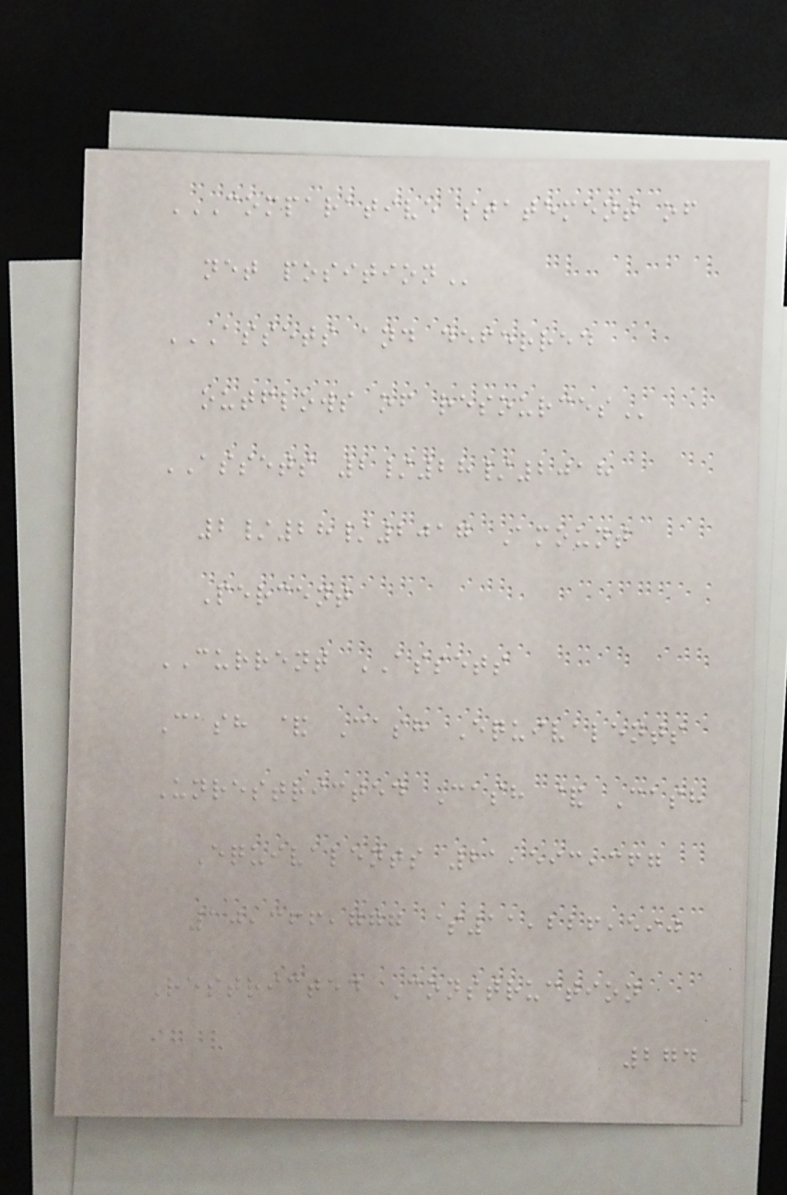COMPARATIVE STATEMENT OF
NET POSITION
ASSETS AND DEFERRED
OUTFLOWS OF RESOURCES
ASSETS 2/28/2018
2/28/2017 Amount
Percent
CURRENT ASSETS
Cash & Cash Equivalents
Unrestricted Cash & Cash
Equivalents 21,593,367
10,366,777 $11,226,590
Restricted Construction
274
